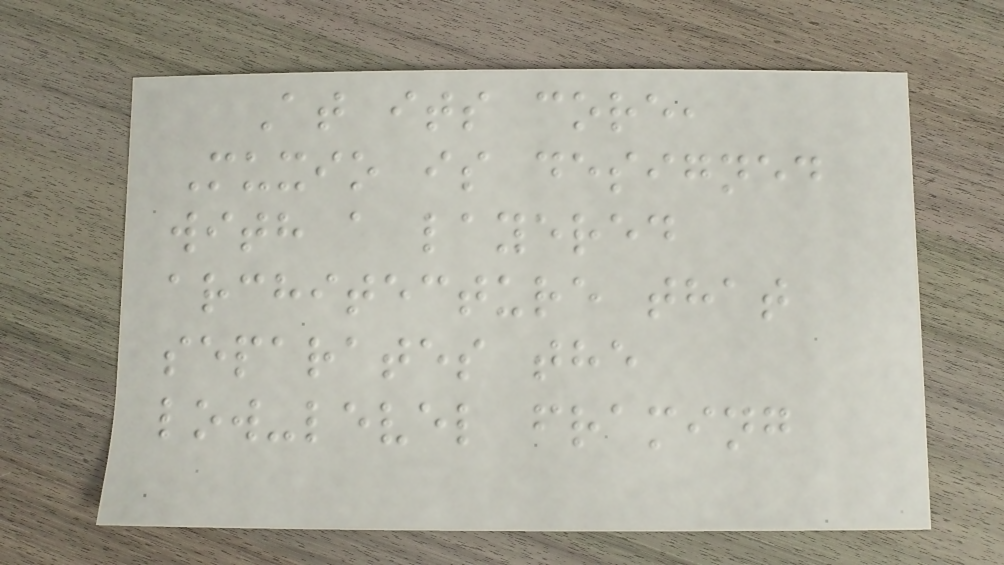At its core,
Muxio is designed
with a layered
architecture that
separates the
low-level framing
